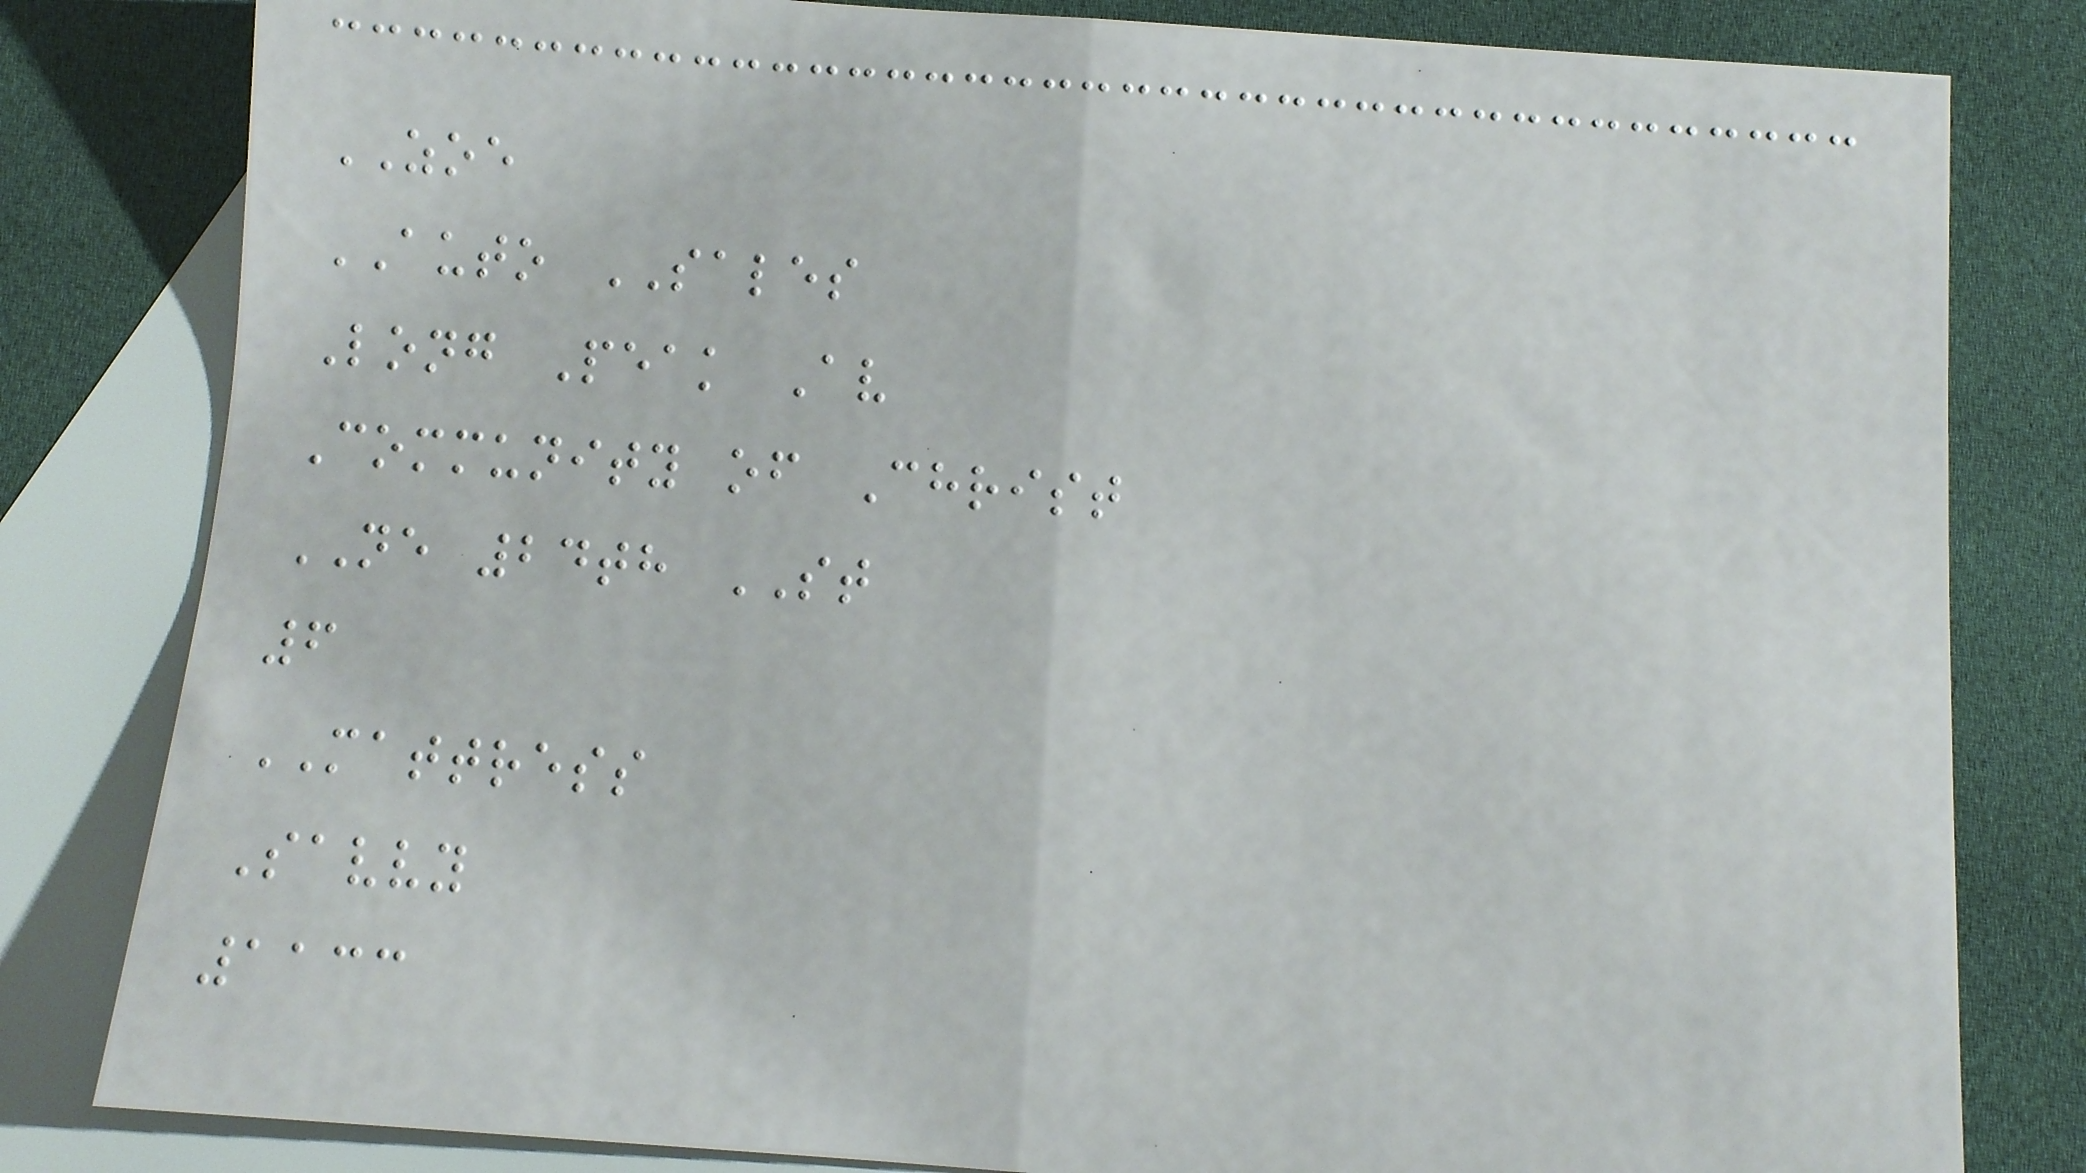ZOE
AUTO SALES
Long Peak Av
Community of Christ
NE 24th ST
6
MATTRESS
Savvy
1133
